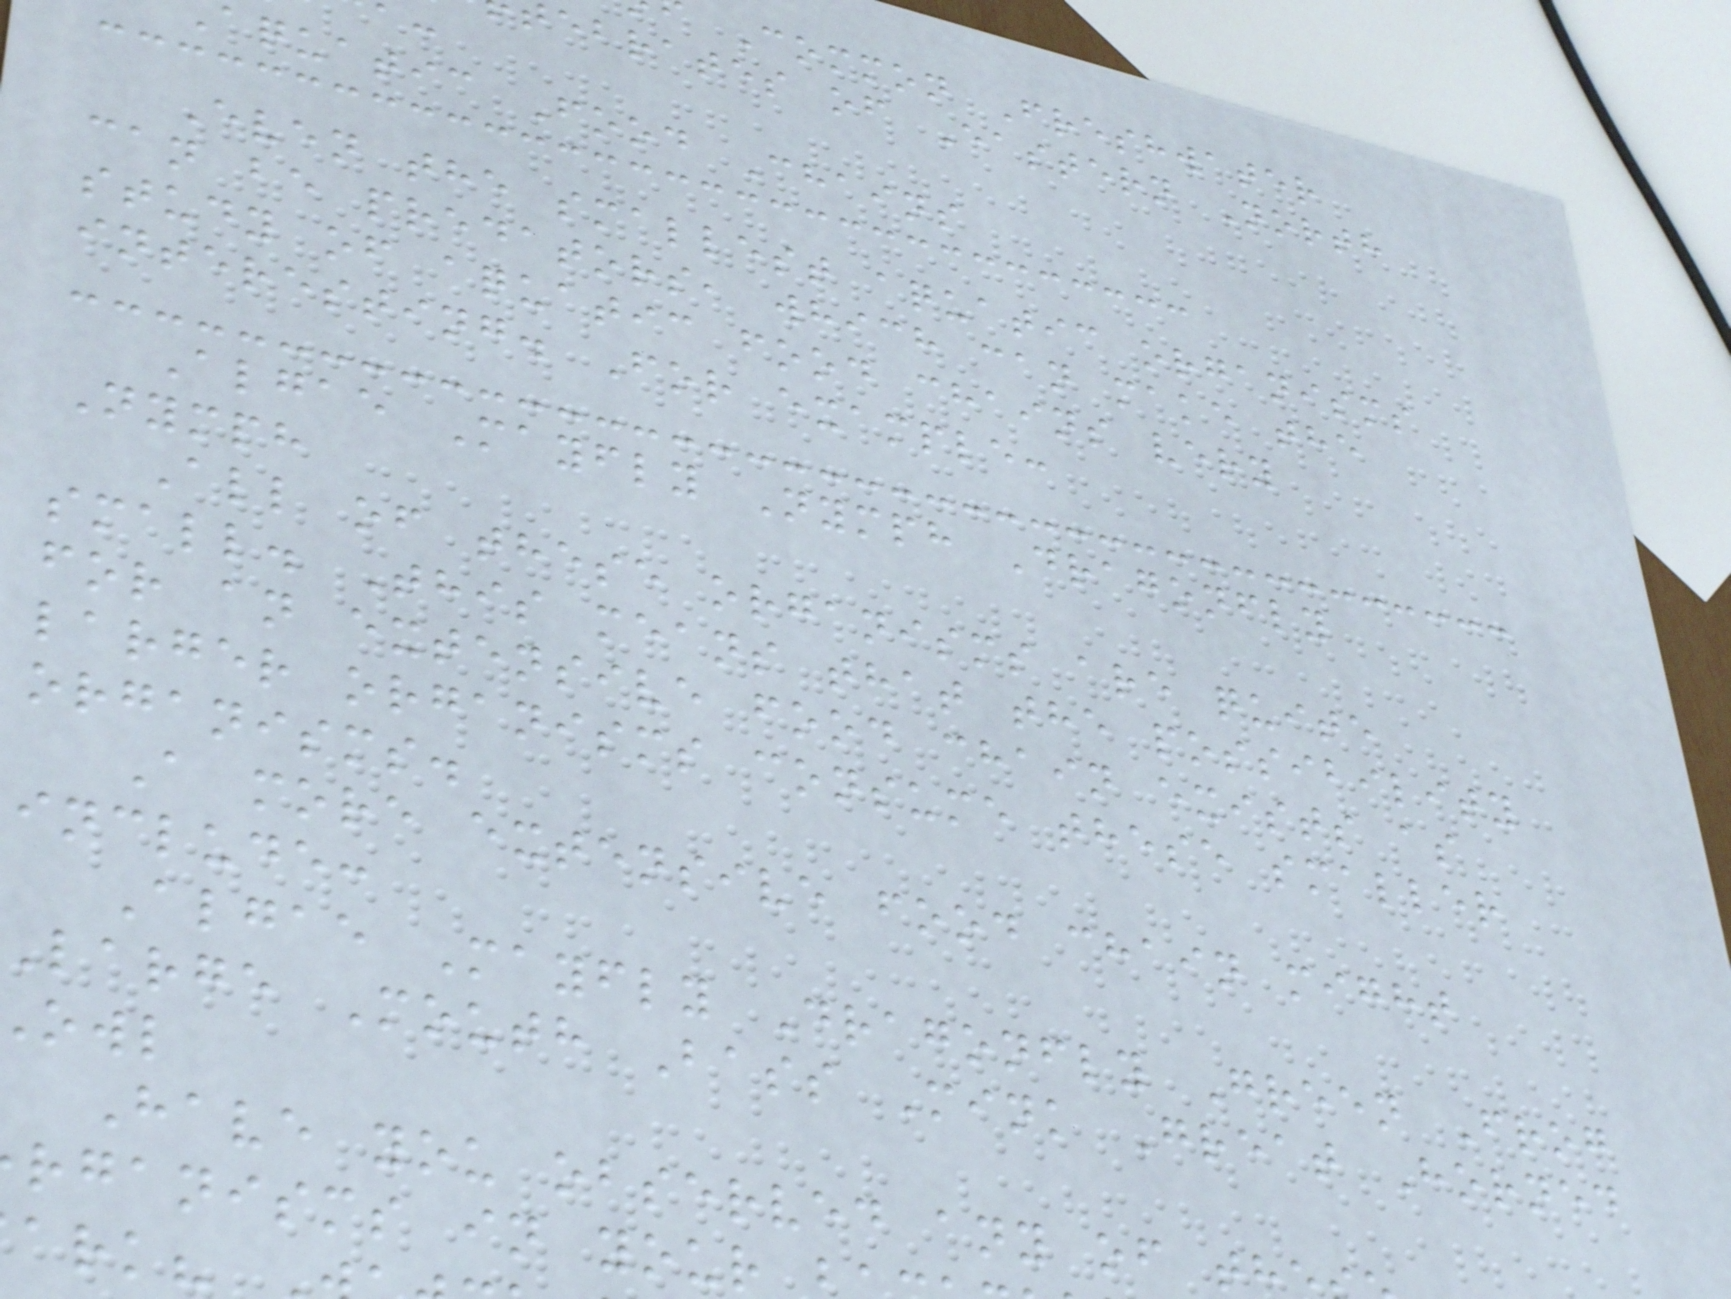Common Freshwater
ebrates of Eastern North
aquatic Food Chains
Even the smallest aquatic organisms
can be predators, which can make the
study of aquatic food chains very
interesting. For example:
Algae Mayfly Nymph Dragonfly
Nymph
All of these organisms are quite
small. This means that the possibility
for an extensive food chain exists as
larger organisms consume these smaller
organisms.
A more extensive food chain might
include:
Algae Mayfly Dragonfly Green Frog
large Mouth Bass Mink Great Horned
Have you observed any of th
rganisms in your
